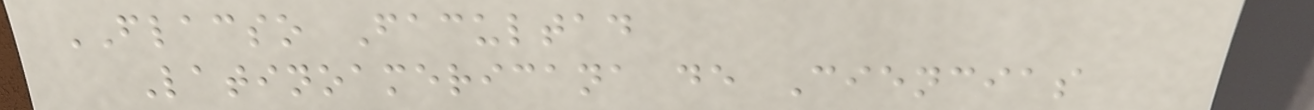FLACSO Facultad
Latinoamericana de Ciencias
